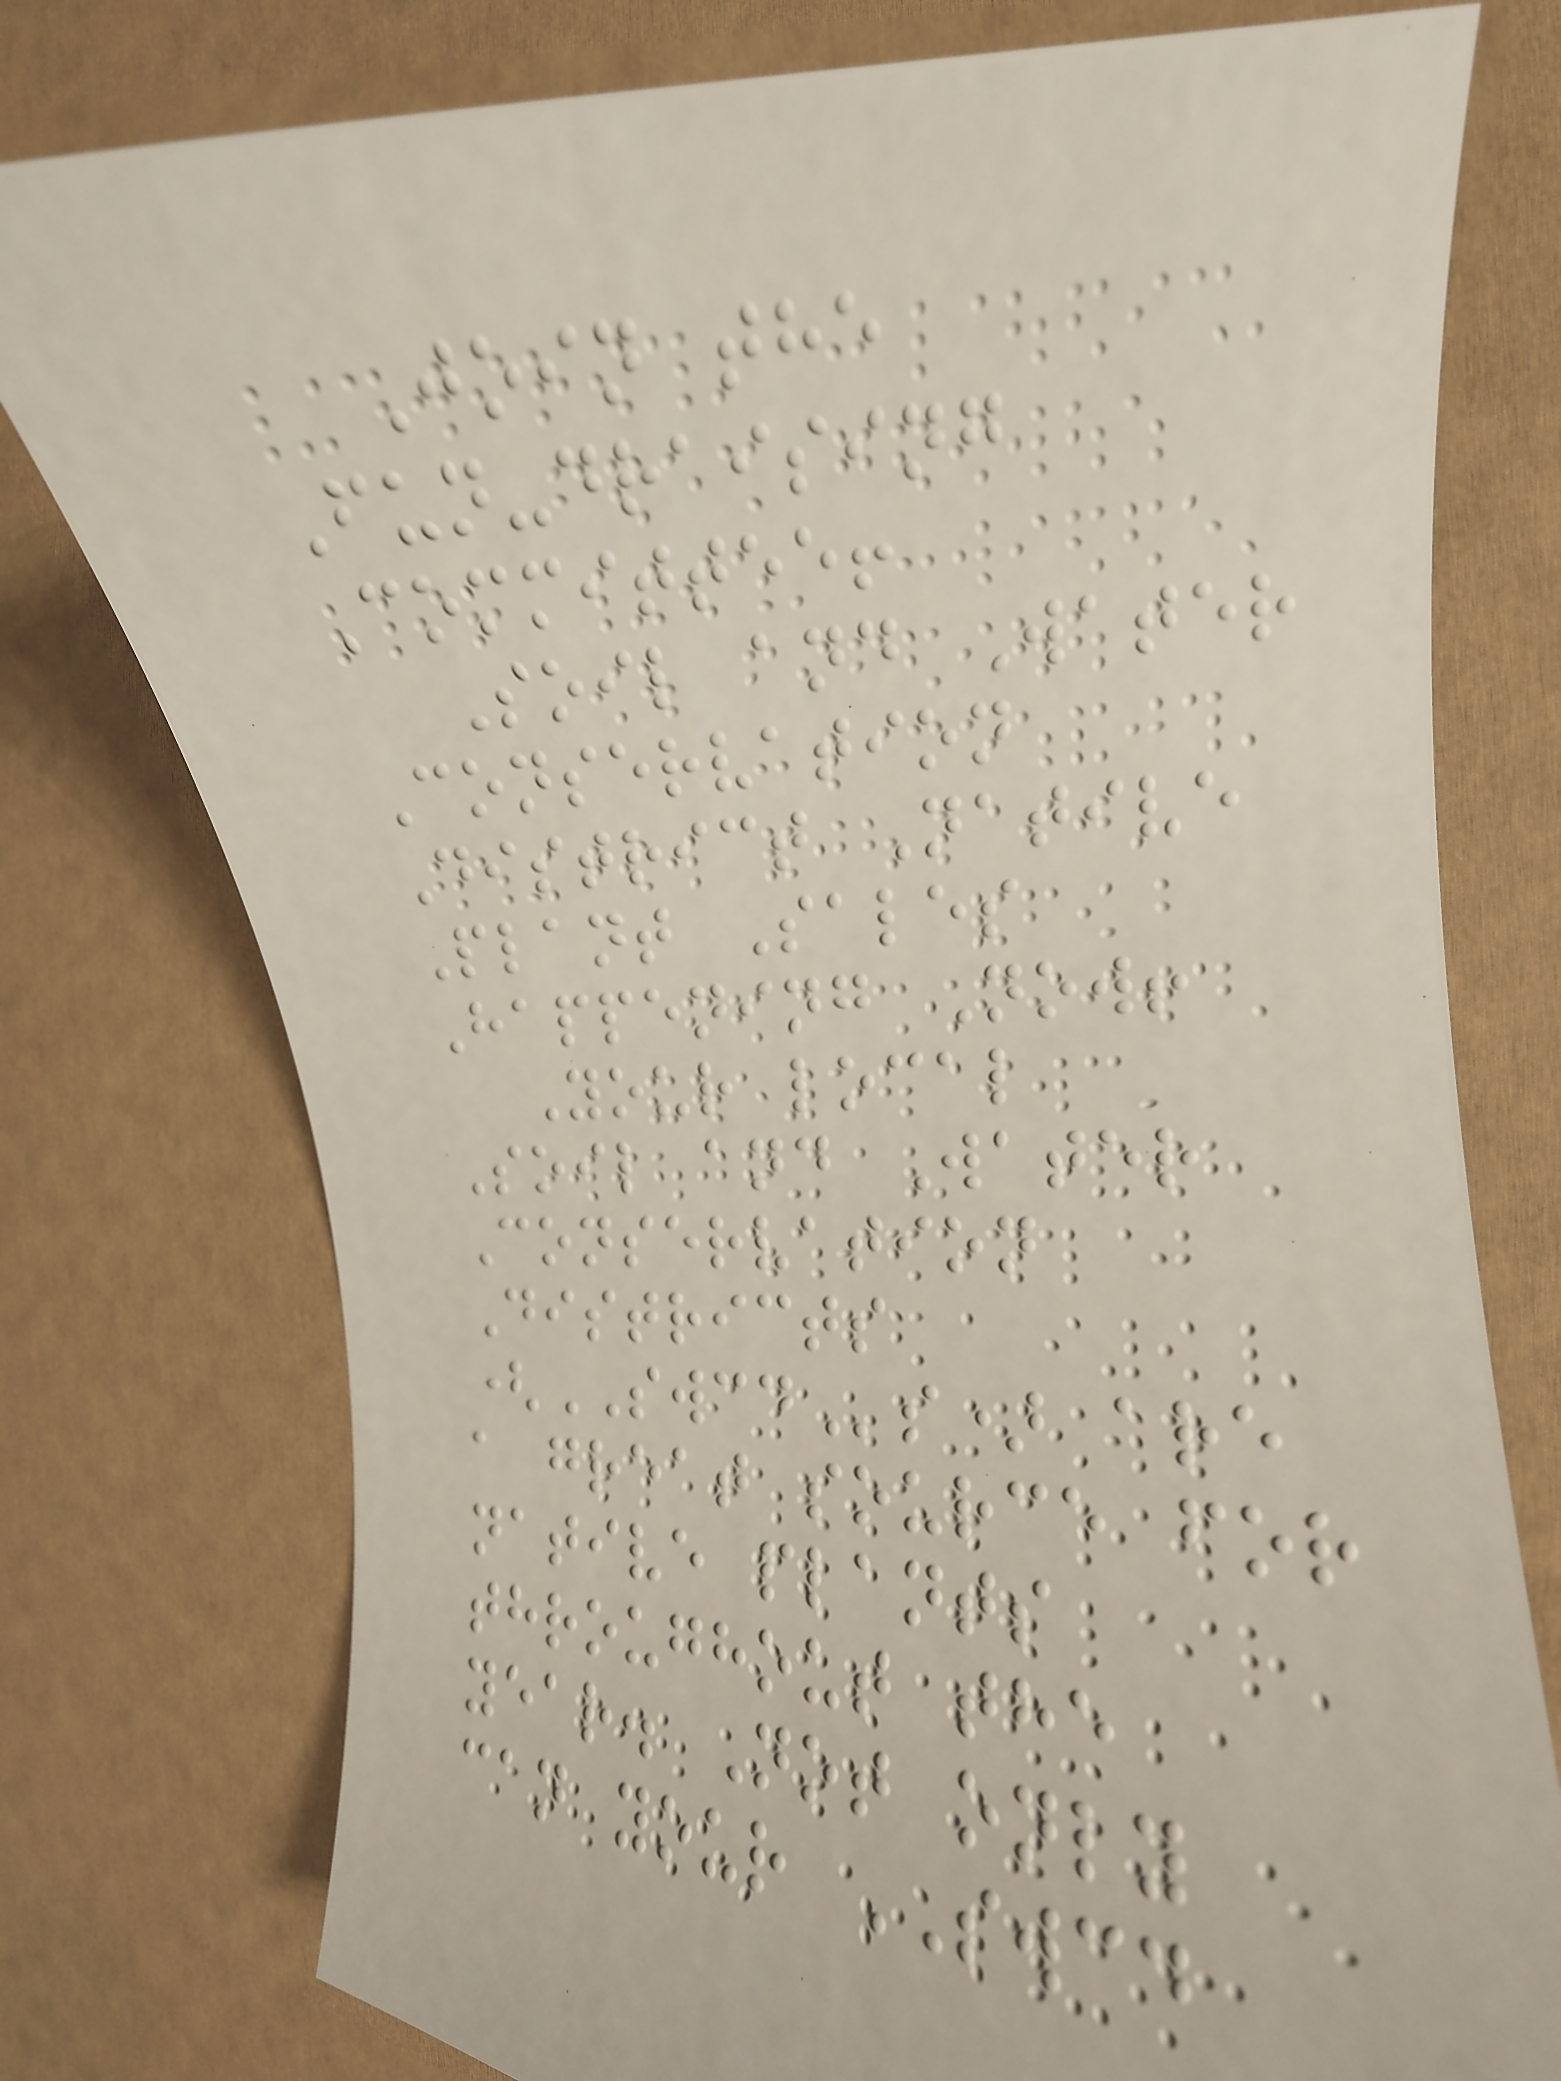Join the
Fun-draising
Committee!
Soil and Water
Conservation
District Native
Plant Sales
Happening Now!
Your local
Soil and Water
Conservation
Districts
(SWCDs) are
a great source for
native plants
throughout the
year. Not only
can your SWCD
